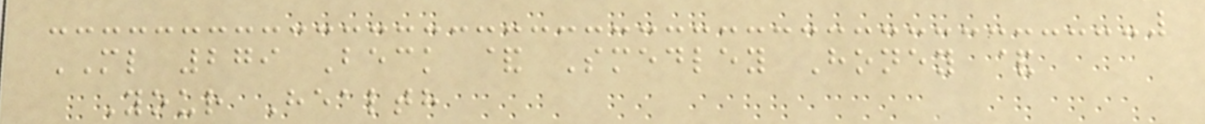ML 279 Beck & Smedley Honey &
Your Health
